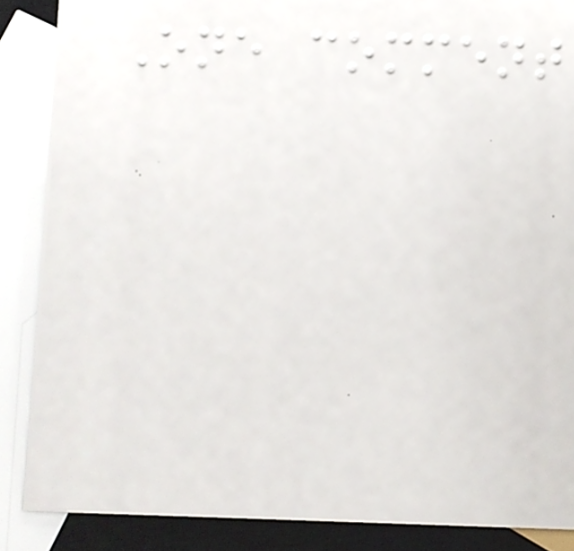One comment
